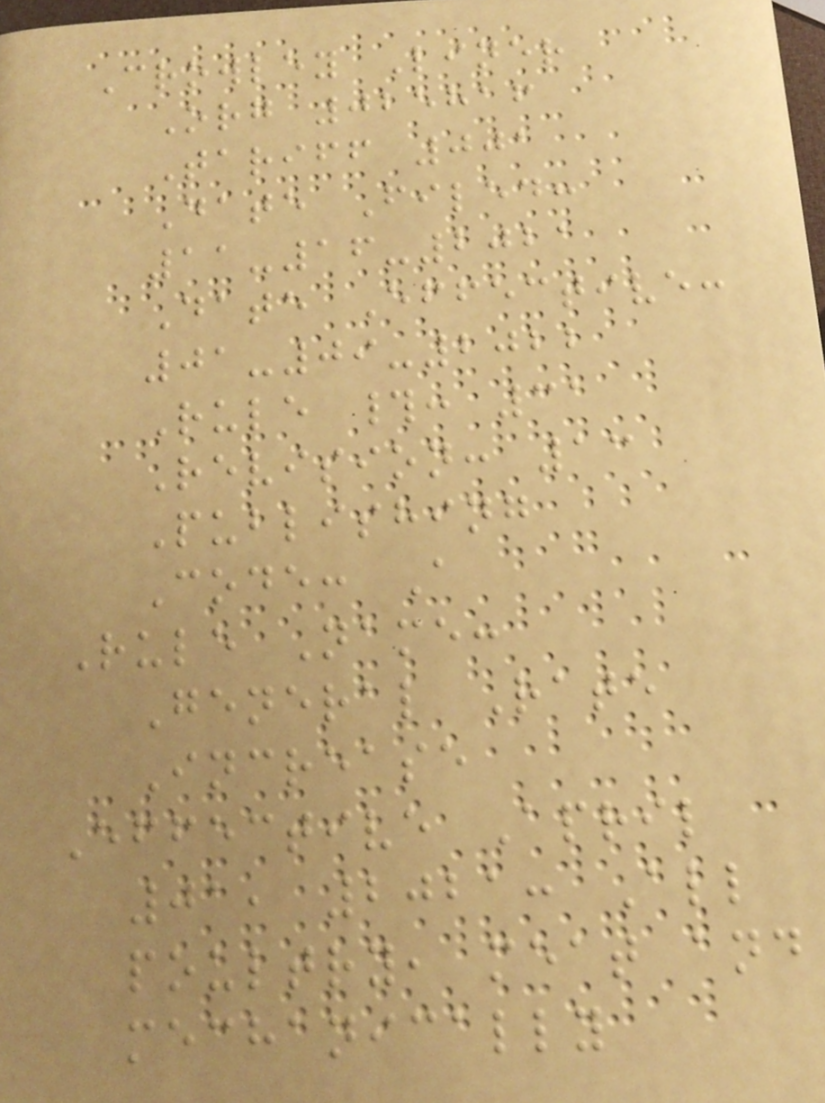Crowley Liner
Org 025816
Tariff 001
Date Filed:
11-16-2021
Date Effective:
01-09-2022
Rule #: 31
Revision: 13
Publishing
Code: A
Rule Name:
General Rate
Increase
Effective April
01, 2021: All
poultry, meat and
mechanically
